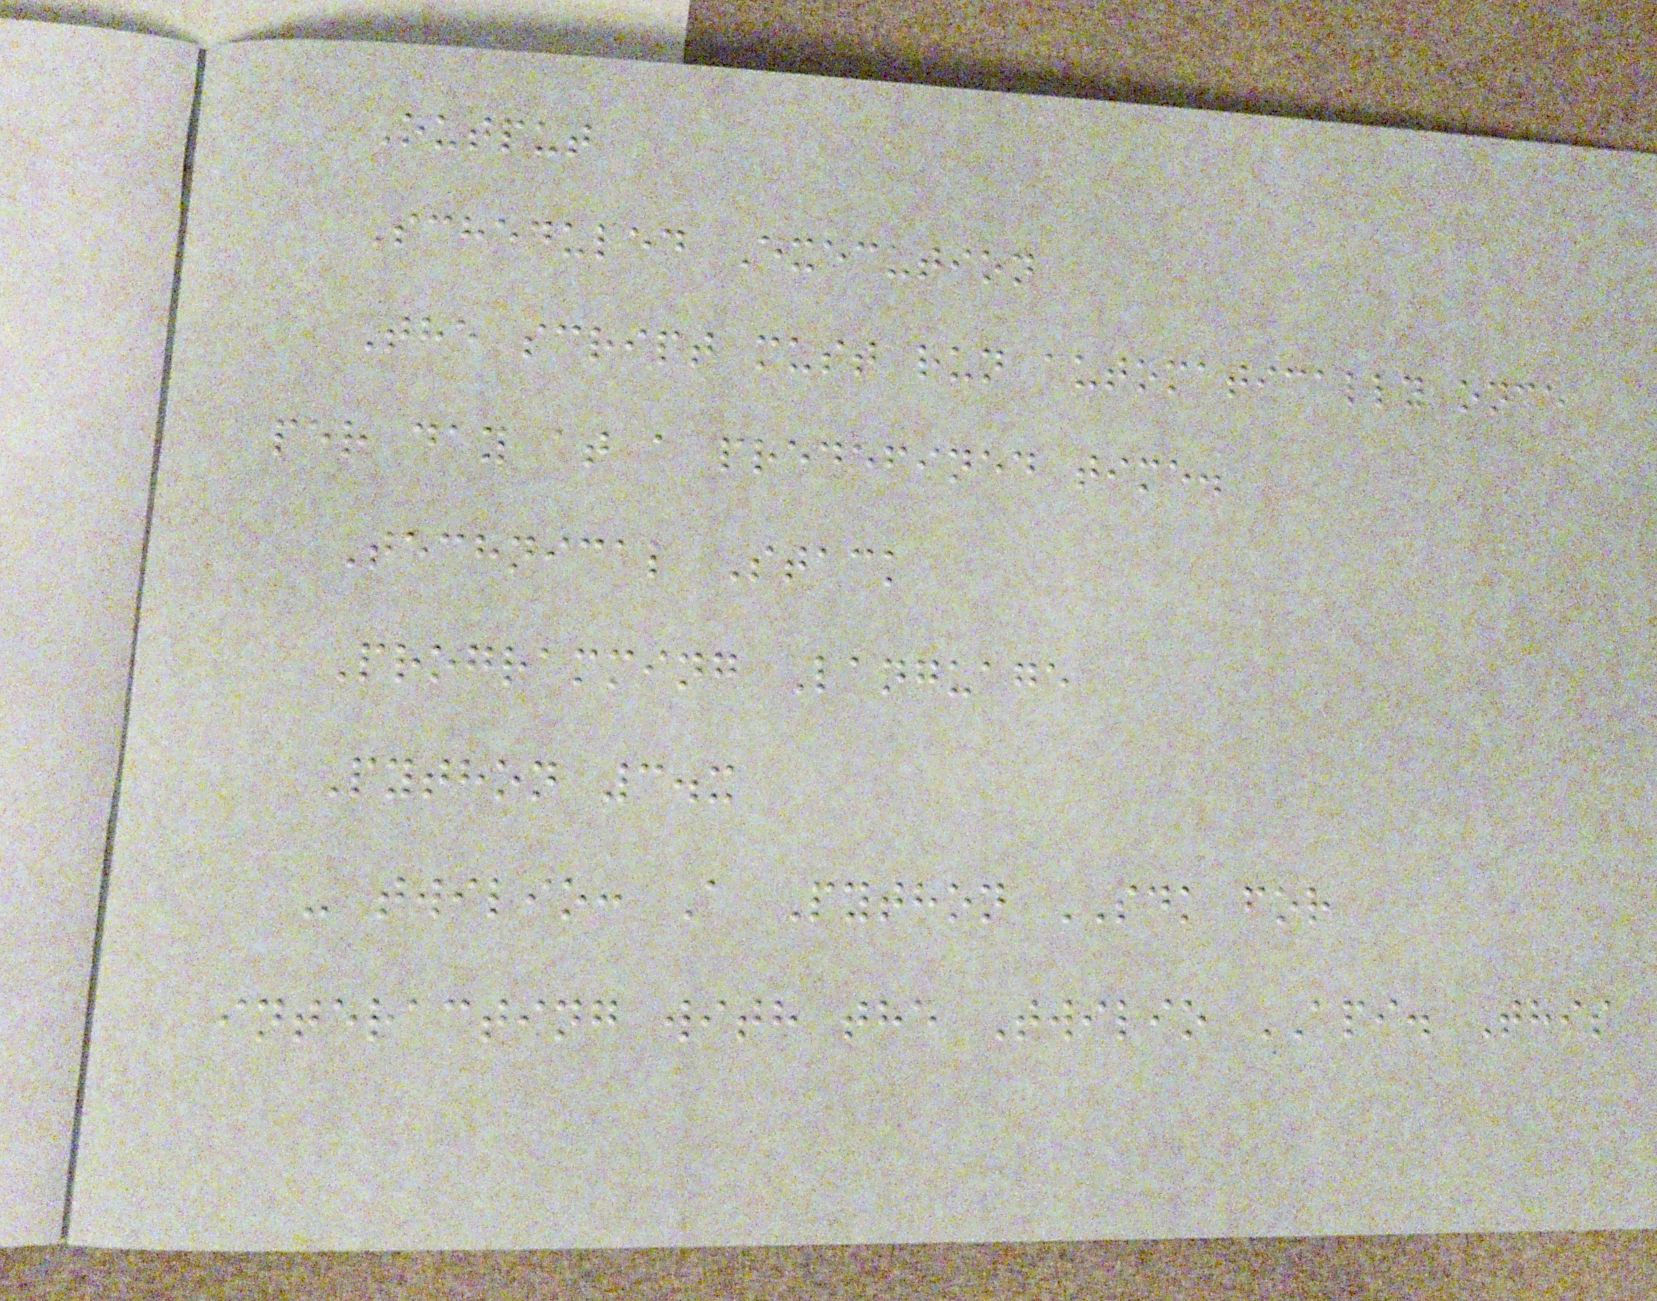Output
Scheduled Execution
The script must run automatically once
per day at a predefined time.
Technical Stack
Programming Language
Python 3.x
- twilio: A Python SDK for
interacting with the Twilio API. This
